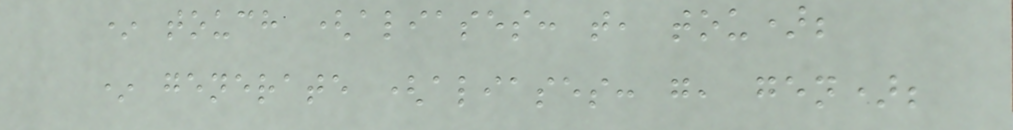* touch (aliases: t, tou);
* generate (aliases: g, gen);
